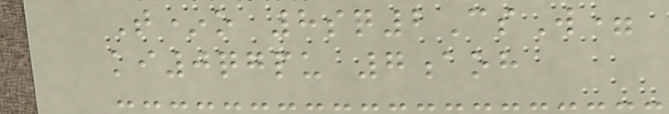T*o 8sq2CsW=
ki0qgpu 7aoh
